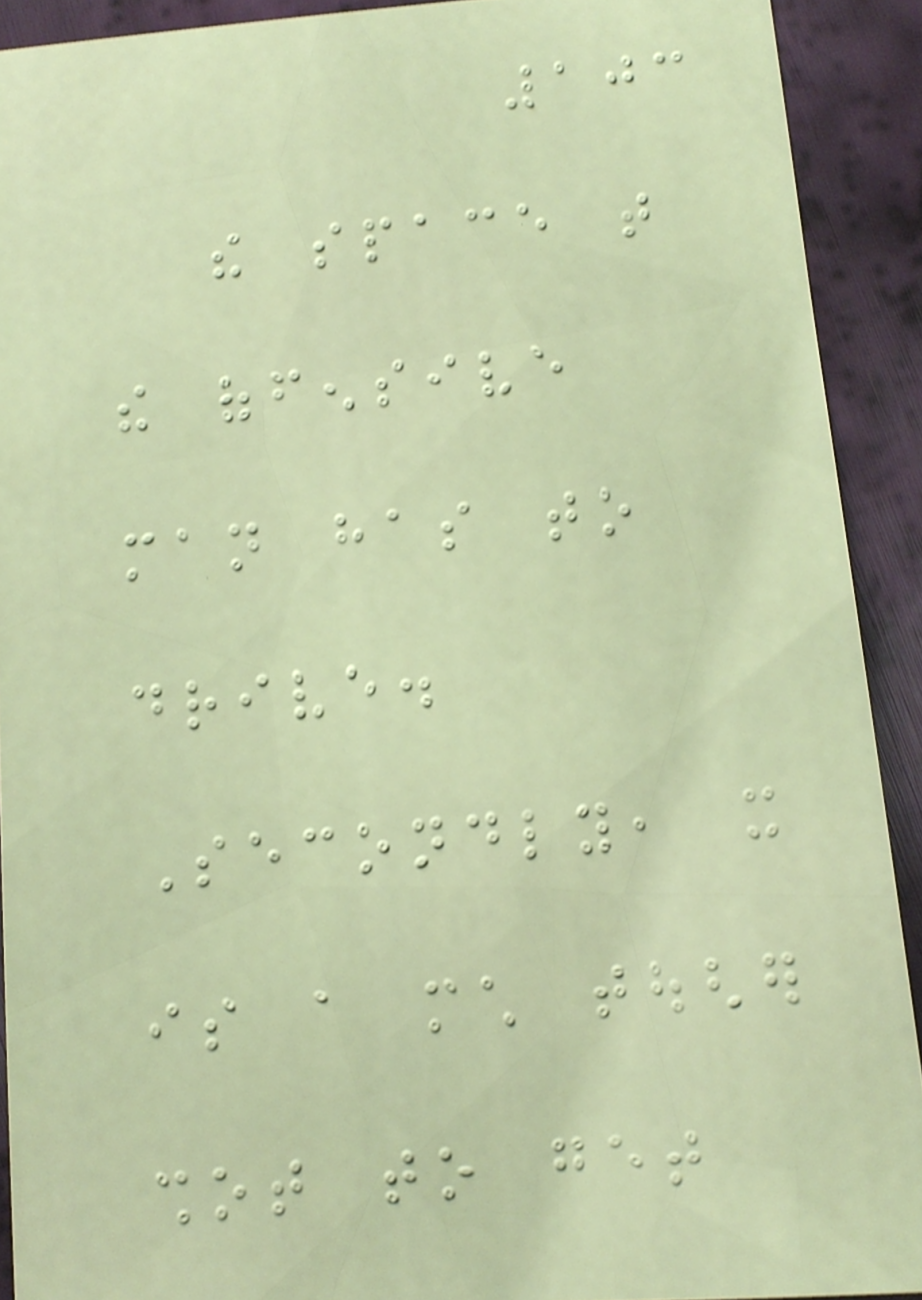103
the space that
the offensive
man has to
drive.
Secondly, it
is a much tougher
shot to get
